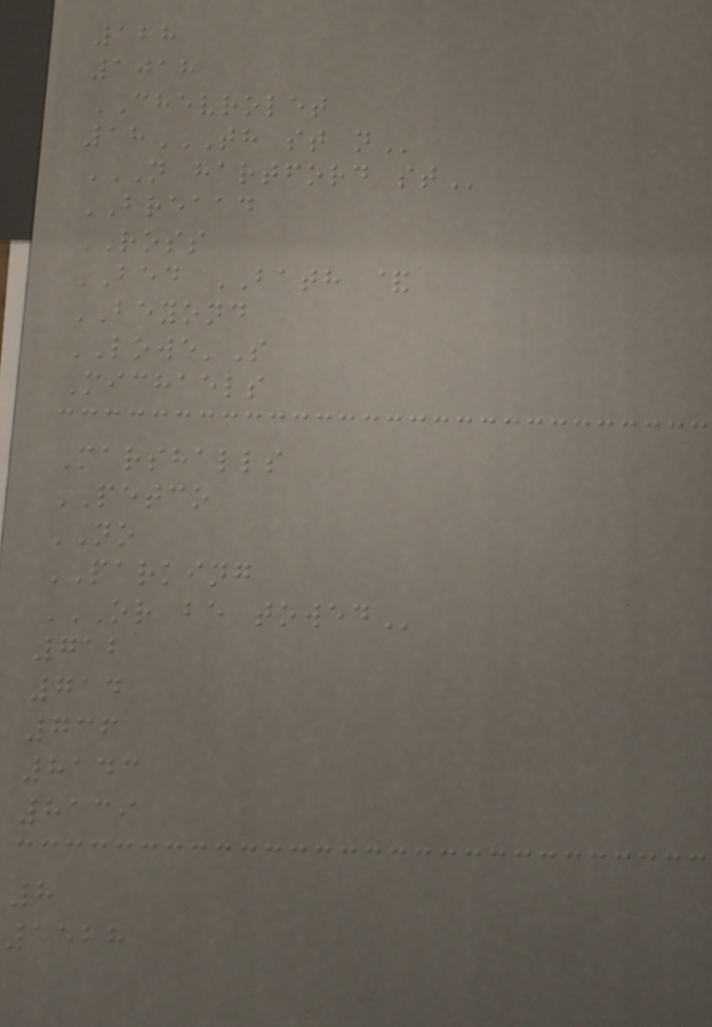128
1018
CHEVROLET
18TH ST N
N HARTFORD ST
BREAAD
ROSS
BED BATH &
BEYOND
LOWE'S
Michaels
Marshalls
PETCO
NO
PARKING
OR BE TOWED
712
714
736
8143
8139
8
1528
